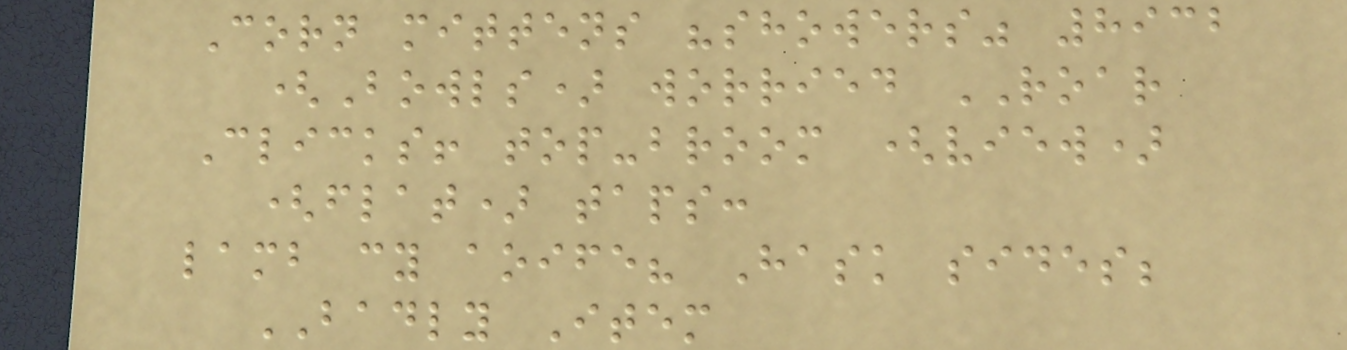Corn mittens "showers" 8932
(Bowls) worried ROAR
Clicks! top-broom (view)
(flat) taps:
lamb cy aoife? Hask sides;
BADLY Item
